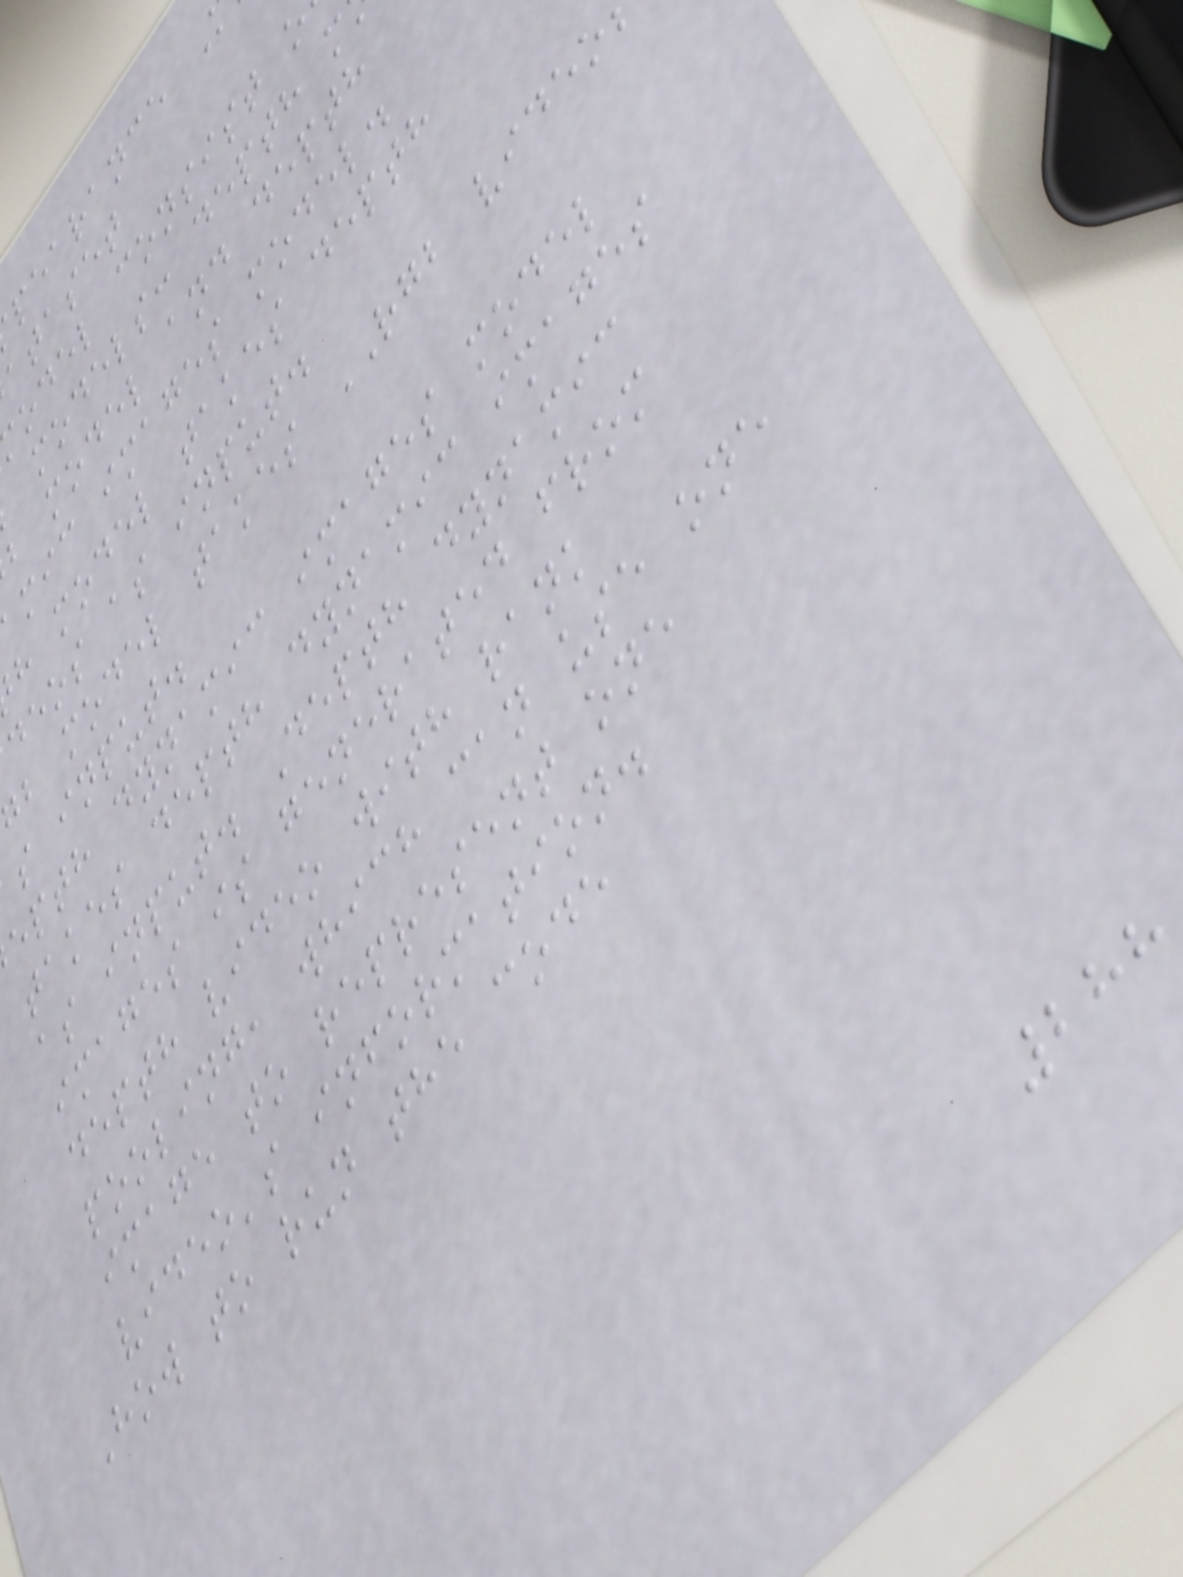pearance
ataset
odel consist o
models: depth m
b model and depth
mic images model.
h model takes depth
deos as input.
b model takes RGB video
s input.
epth dynamic images model
takes depth dynamic images
as input. Depth dynamic
images is generated from
depth video with rank
pooling, which can use one
image to represent one
video's information.
How to run the code
288
